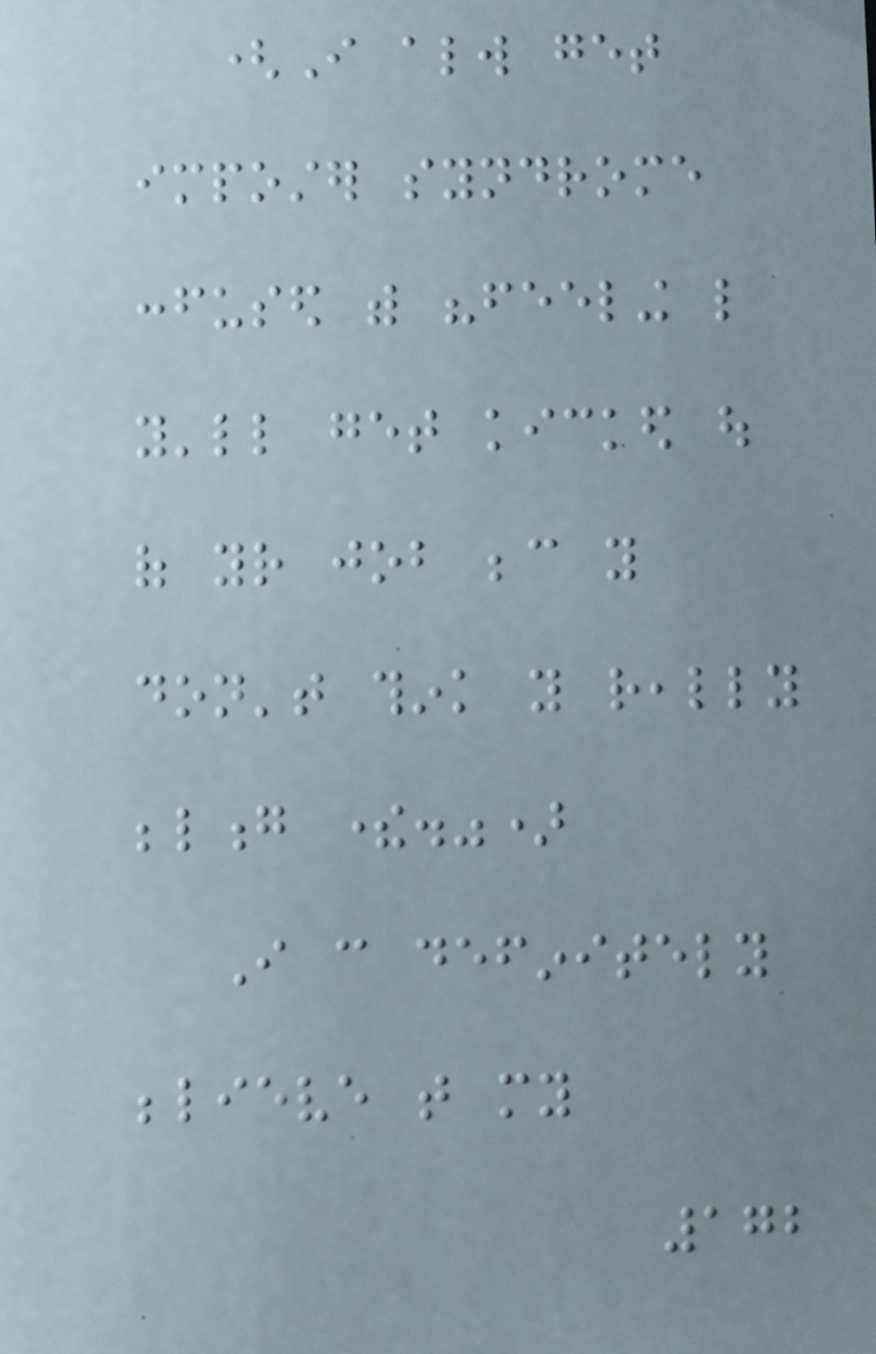(I always get
imposter syndrome
confused with "feeling like
you'll get kicked out
of your job because you
don't think you really
belong there.")
I can definitely
believe that my
172
